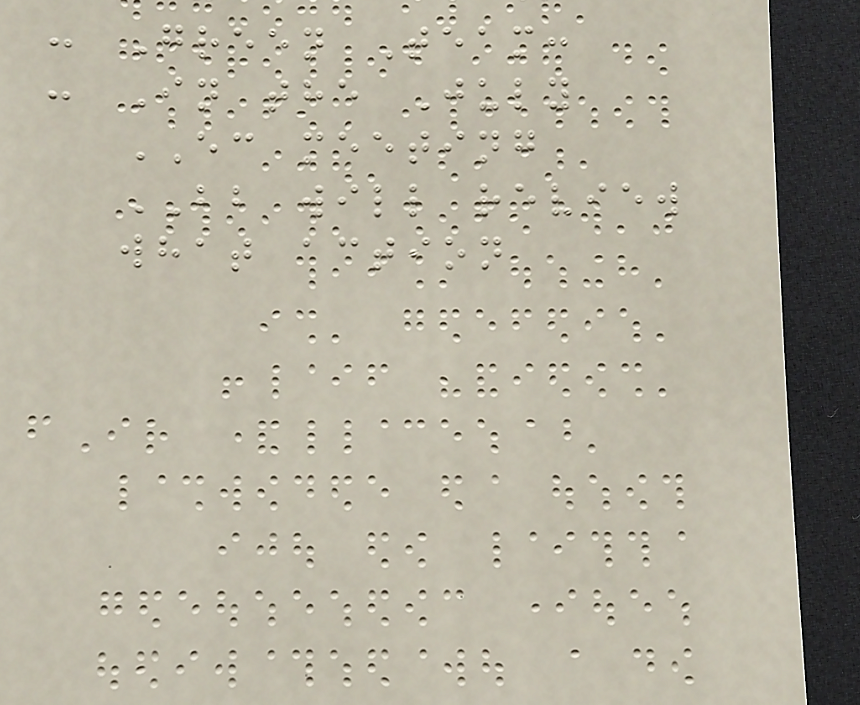- Green Team:
- In the July
EC meeting
BB will review
what action
